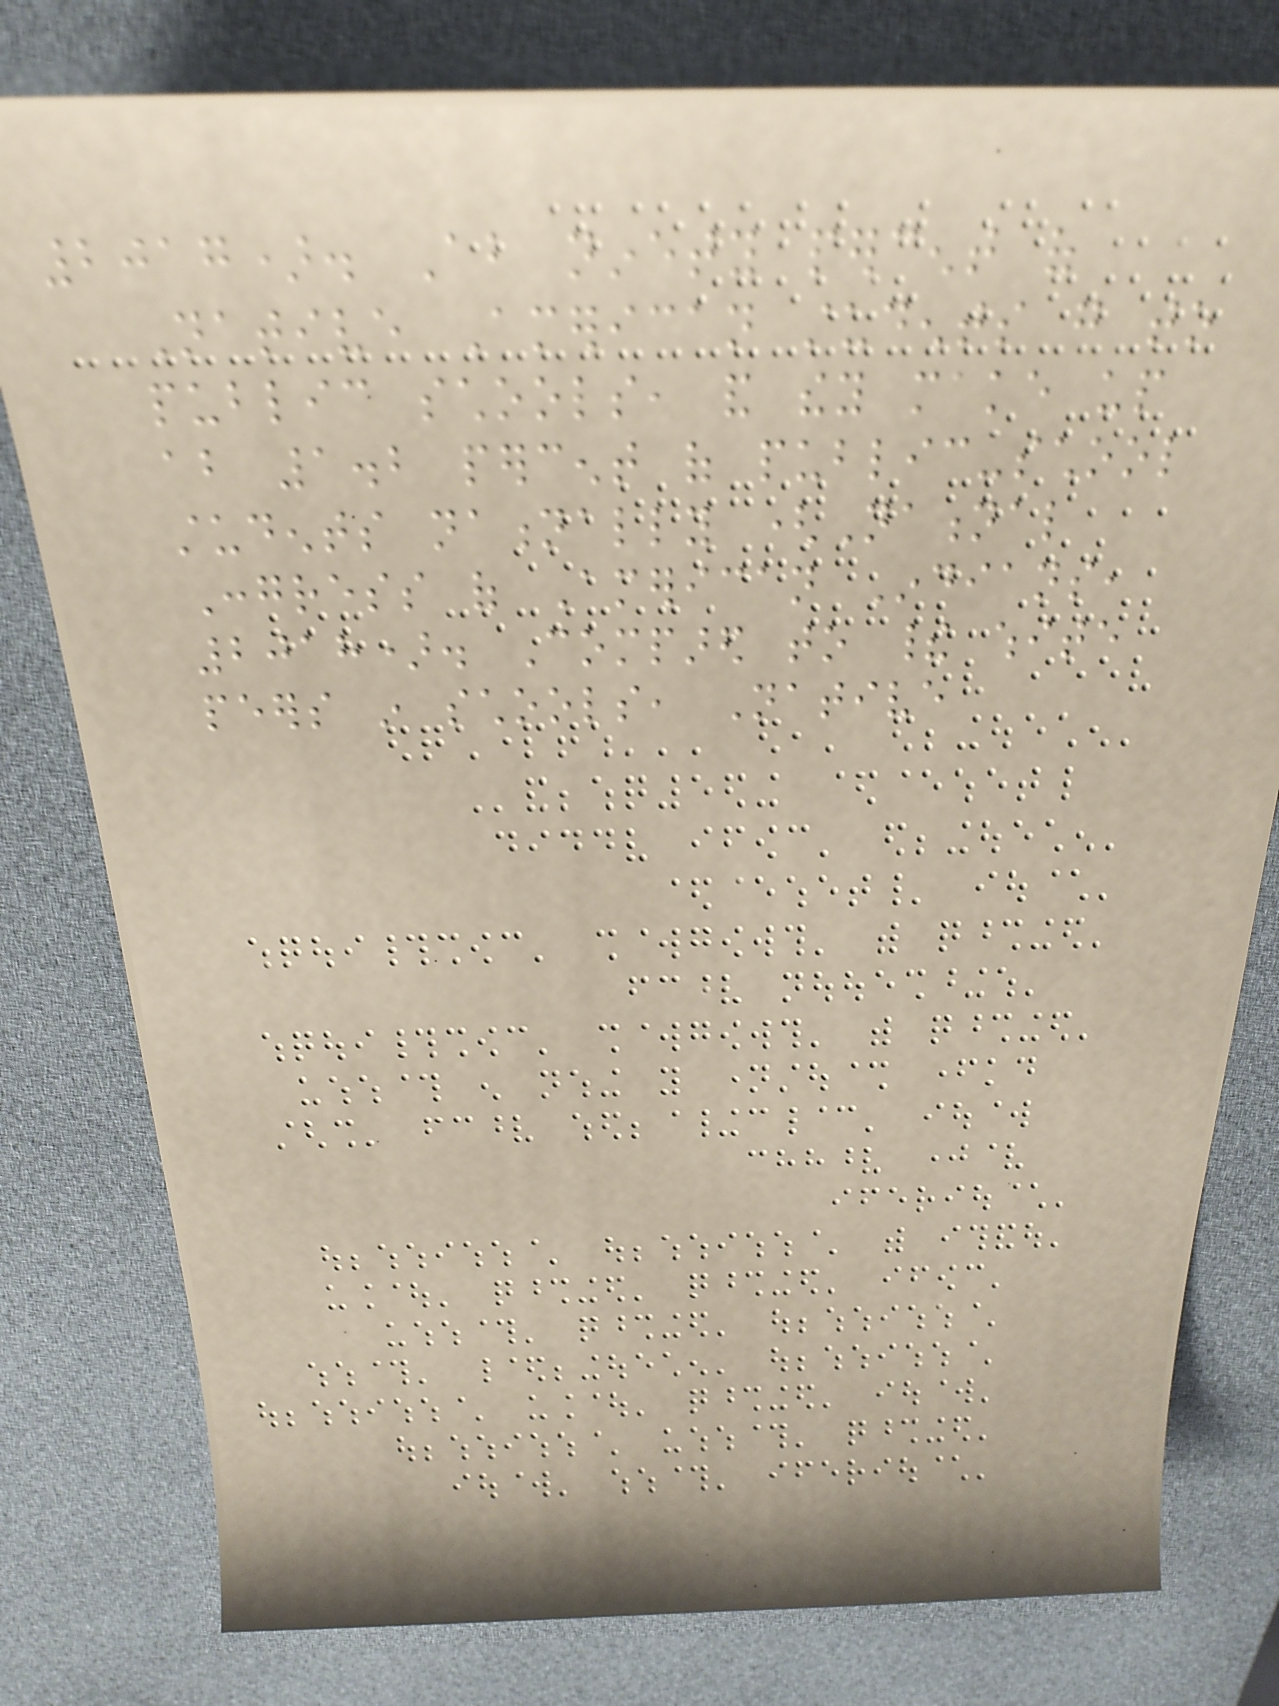2017). About ninety percent of
Native American students go to
public schools, and they make up
about 1.2 percent of public-school
students nationally (National
Congress of American Indians,
2018). Compared to their white
peers in schools, Native
